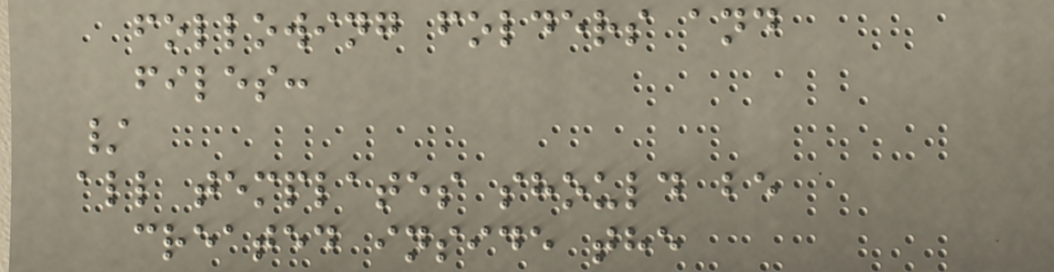following folders and
files:
/
all templates should be
created inside the
